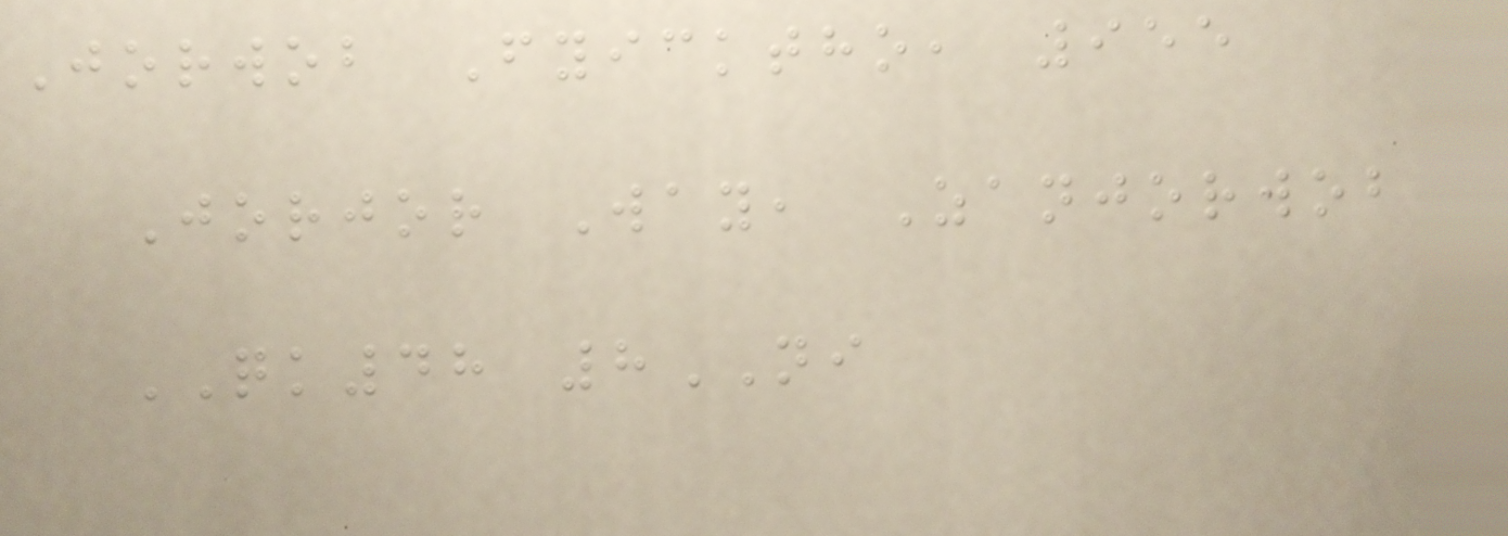Jorwob Fyicktho, 955
Jorjor Way, Zanjorwob
QK48 8NI
